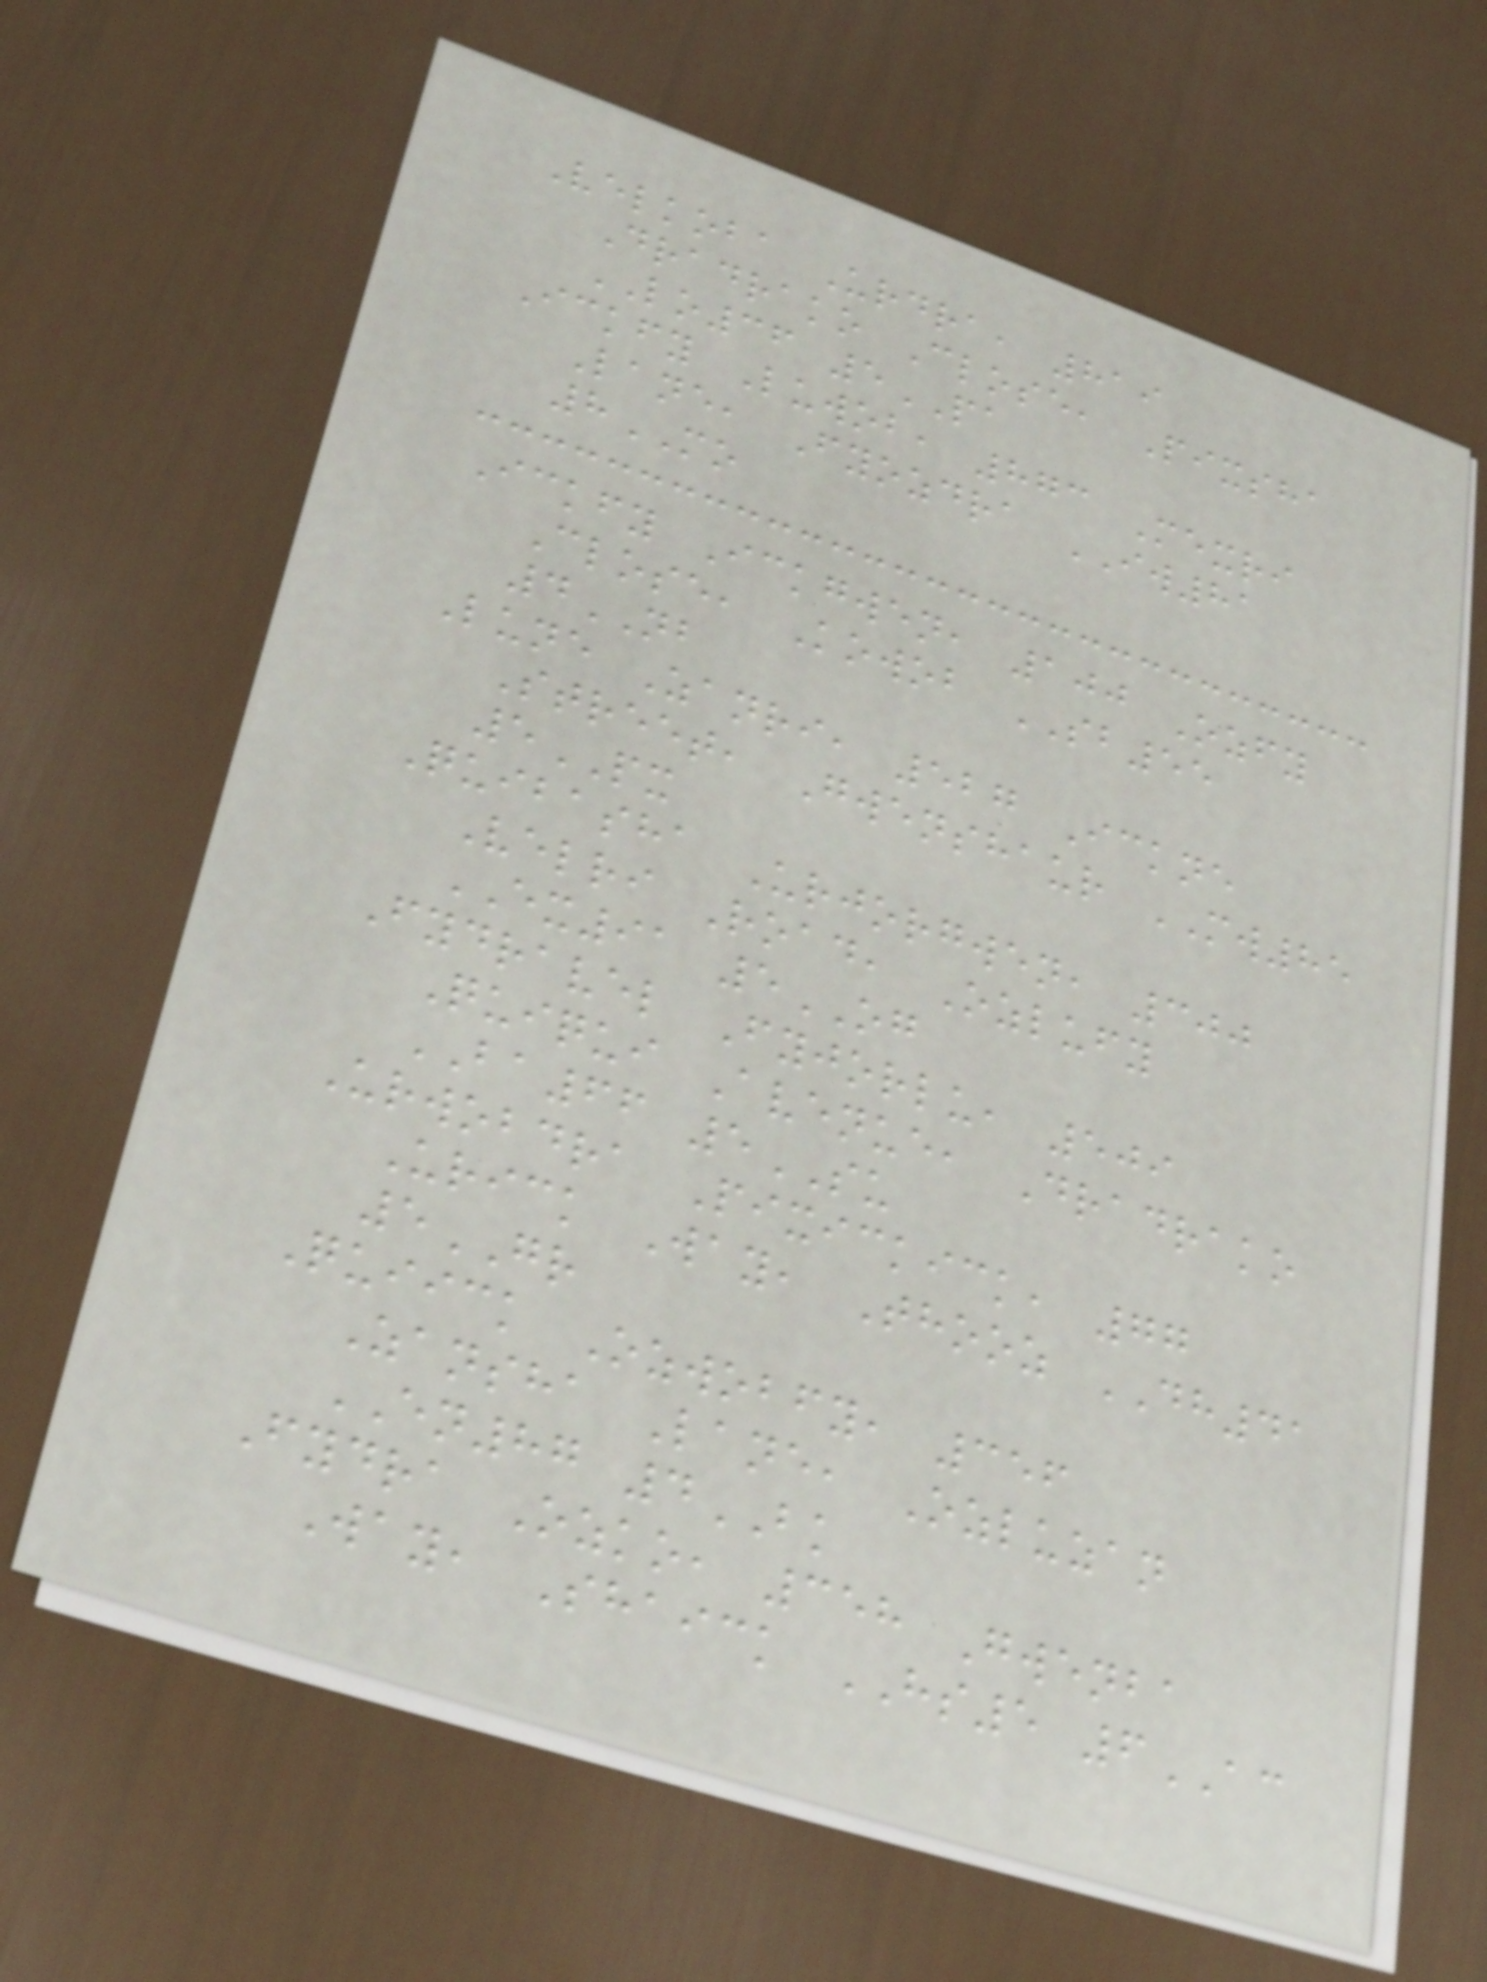Velkoba Urdra, 819
Dradrako Close, Pixsha
LO36 5PA
Ickfy Luwob, 873 Mexri
Lane, Fyozdra IW81
8MO
Ickfy Ickgwen, 100 Ozfy
Close, Kowob SB55
4NB
Lune Zanri, 527 Ickne
Street, Gwenshaur MW85
5PX
Quibasha Urjorgwen, 300
Velri Road, Ozlufy
EX91 5OG
Fydravel Fyjorlu, 509
Quiqui Avenue, Dradrako
BA66 5SU
Urwobdra Pixickick, 77
Urick Way, Thooz DH41
5GR
Quiick Ozwobfy, 356
Zansha Lane, Ozluzan
EN87 4BK
Fydra Ozko, 358 Gwenba
Way, Shaick HS5 6AC
